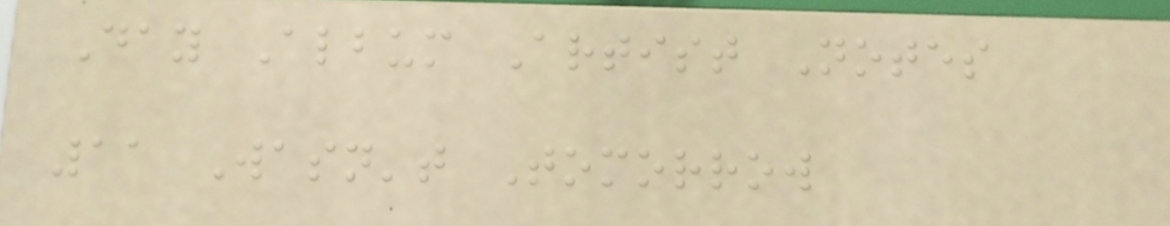Day Album Artist Notes
11 Wasn't Tomorrow
